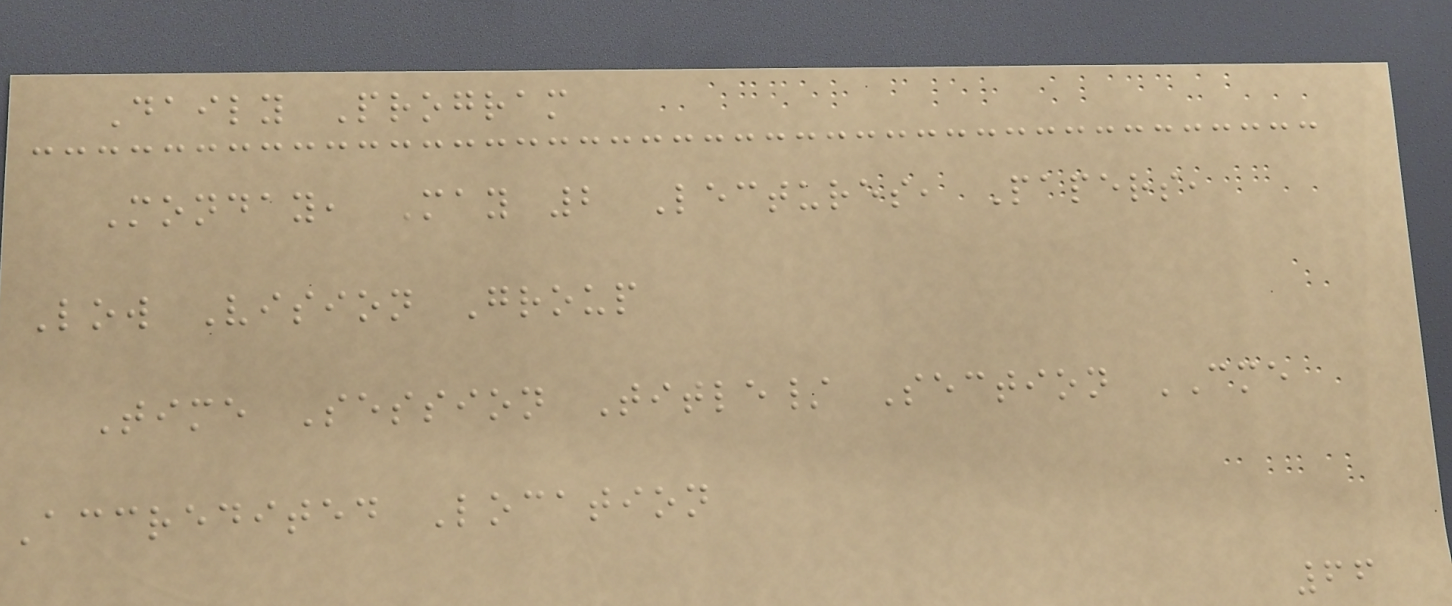Daily Program
Monday, May 2 Lectures, Papers,
Low Vision Group
Time Session Title/ Section CME
Accredited Location
66
